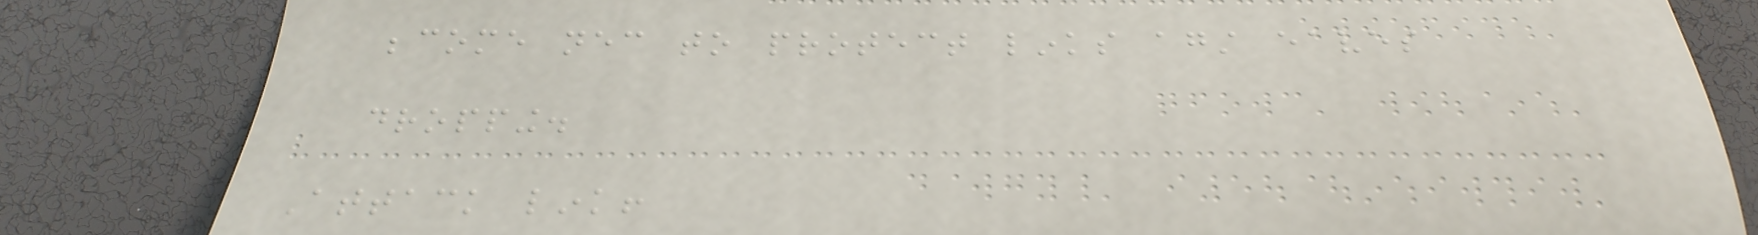become necessary to protect links against eaves
dropping.
Attack link!
